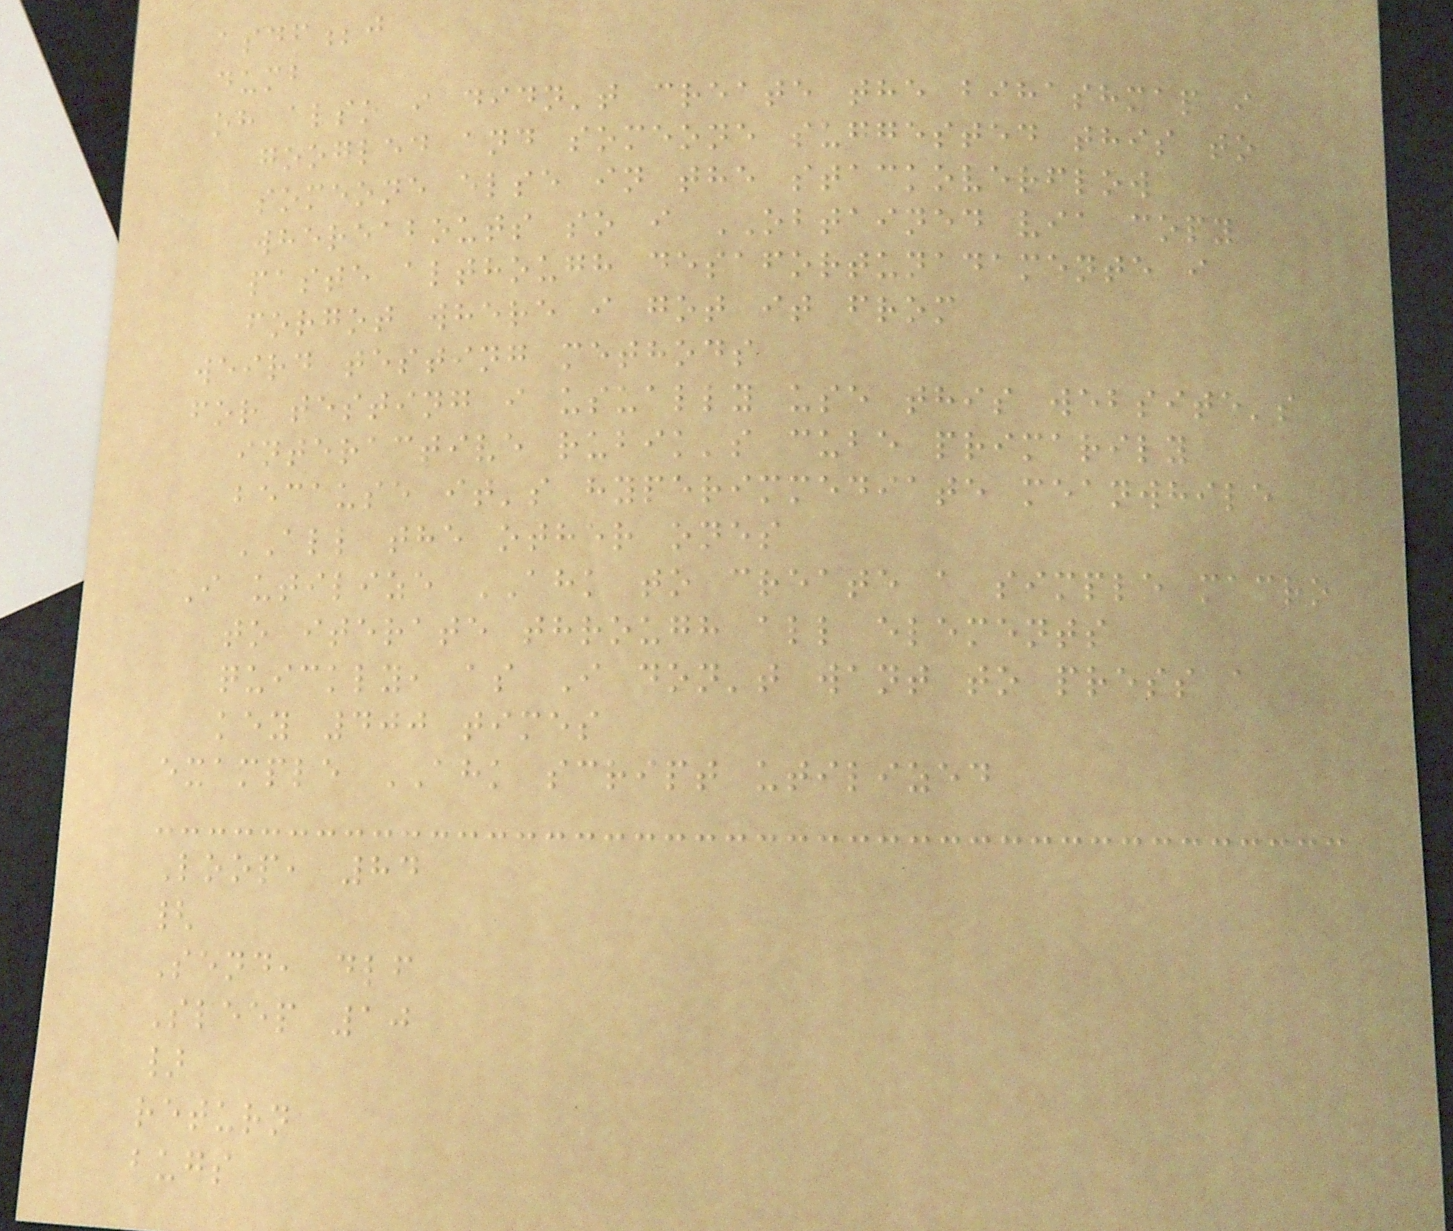asdf;j
dumb
oh also i didn't create the bihashmap i
googled and someone suggested this to
someone else in the stackoverflow
whereabouts so i OBTAINED via copy
paste although desafortunadamente i
forgot where i got it from
weird testing methods
for testing i usually use this website's
interactive rubik's cube primarily
because it's hyperimmediate meanwhile
ALL the other ones
I utilize AHK to create a simple macro
to iterate through all elements
quickly, as I don't want to press a
key 400 times
example AHK script utilized
Loop, 84
{
Send, dlf
Sleep 10
}
return
bugs
